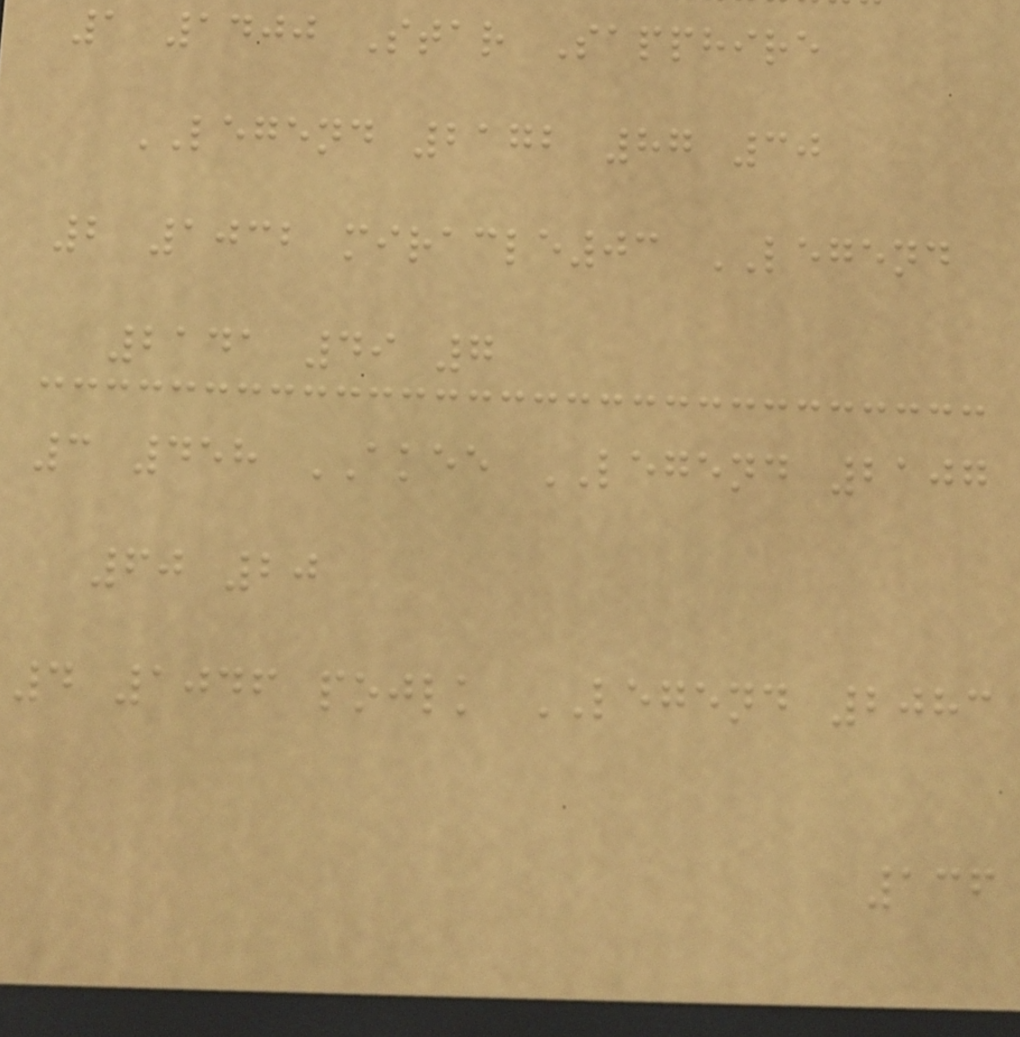1 1400 Star Sapphire
LEGEND 2172 87 30
2 1032 miracle03 LEGEND
2141 49 7
3 458 AKEE LEGEND 2107
60 20
4 1046 pojlk LEGEND 2083
136
